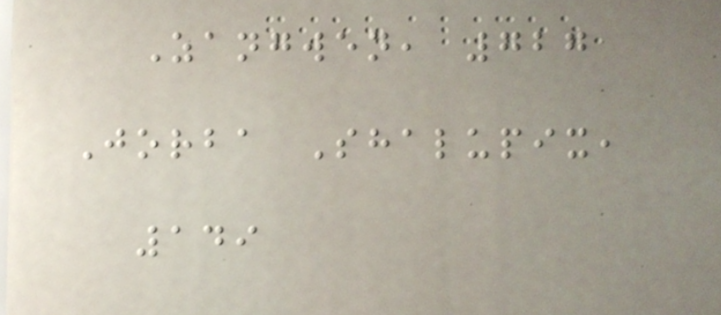Zangwen, 727
Jorba Shalupix,
149
